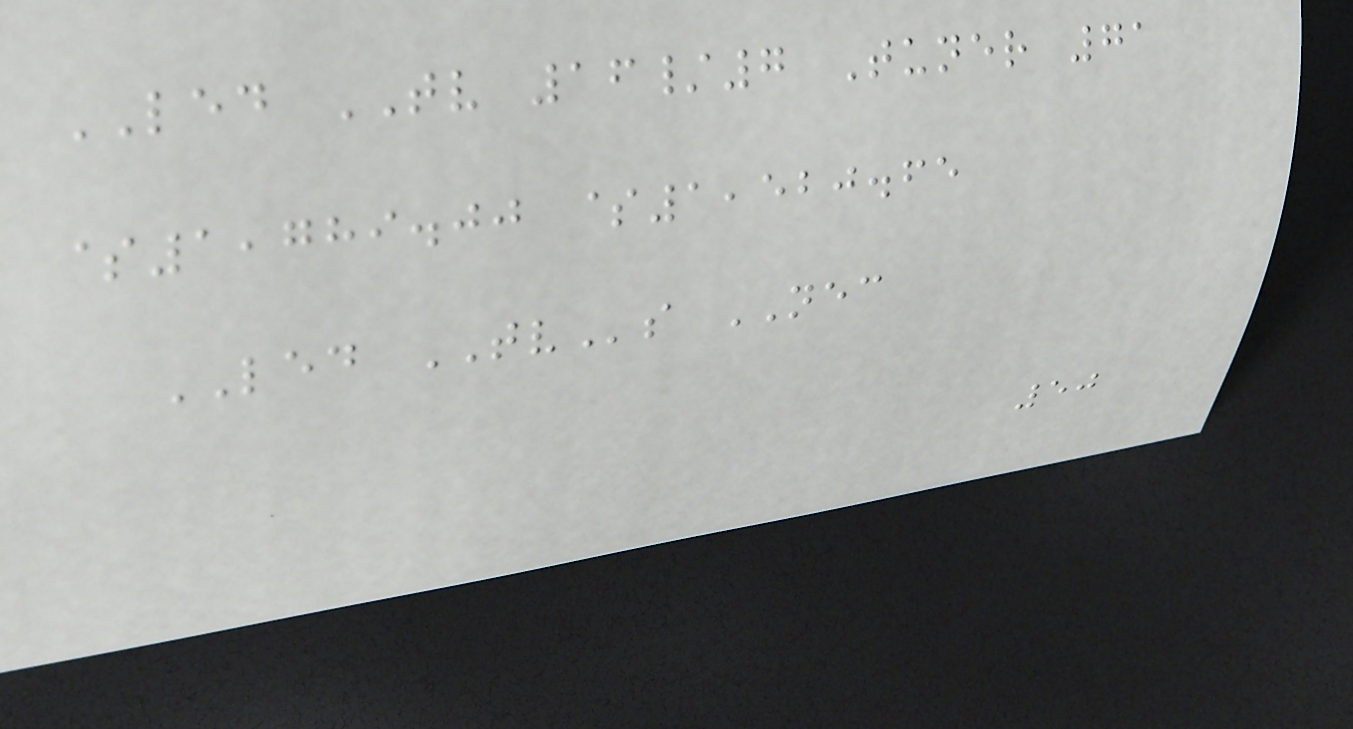LED TV 16/7 Tuner 71
$1,789.00 $1,520.65
LED TVs NEC
50
